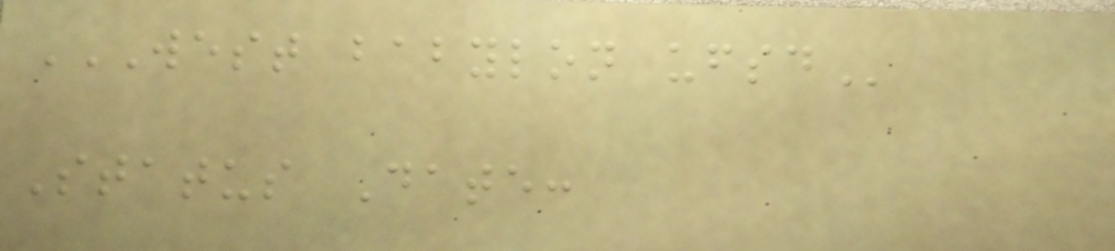WEST BABYLON UFSD
Status Date:
